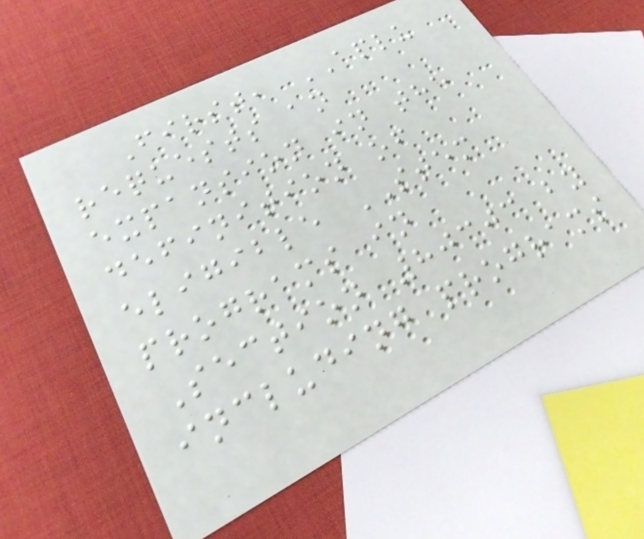First, APLU
requests an
expansion in the
definition of
eligible STEM
programs in
Section 80303 by
including programs
